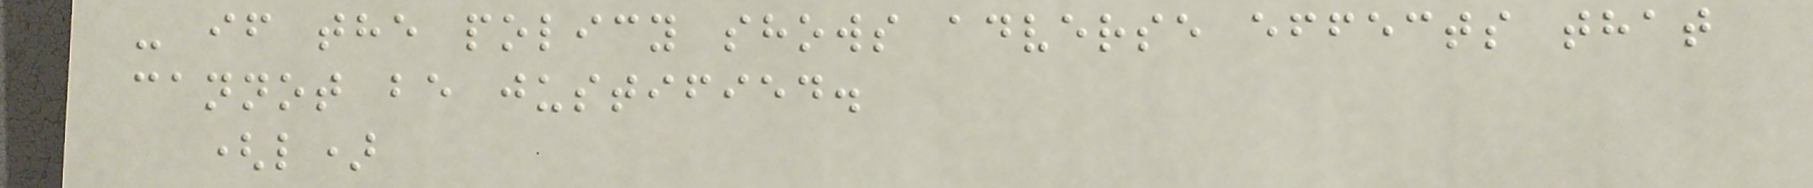- if the policy shows adverse effects that
cannot be justified.
(l)
